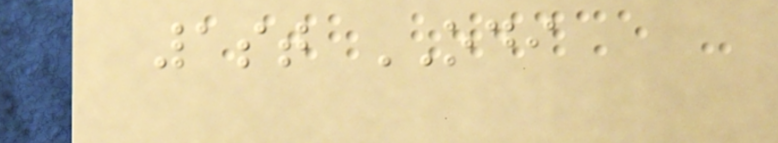1st ODI
